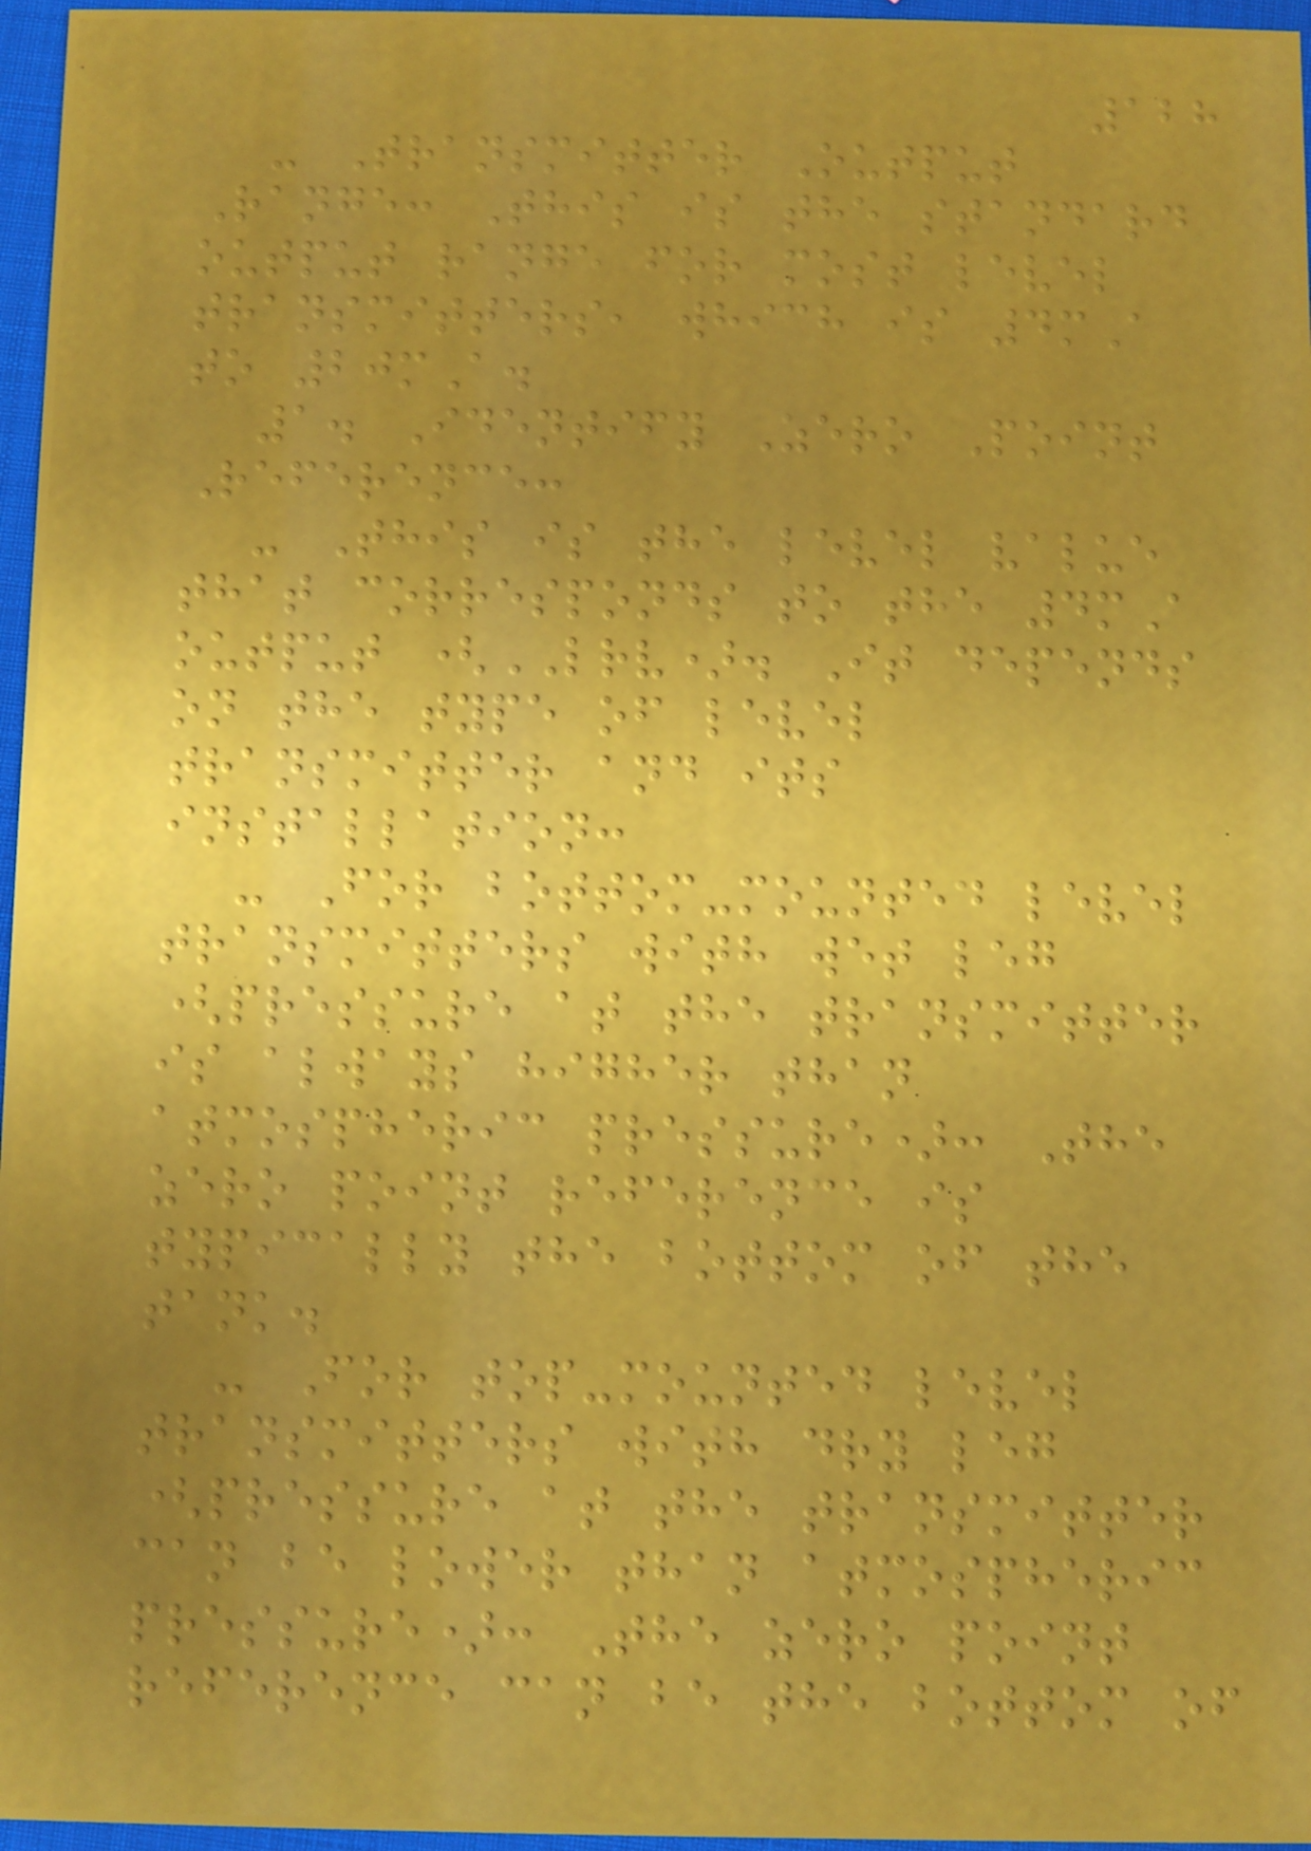128
- Transmitter Output
Range: This is the standard
output range for most level
transmitters, which is 4mA
to 20mA.
1. Identify Zero Point
Reference:
- This is the level value
that corresponds to the 4mA
output (LRV). It depends
on the type of level
transmitter and its
installation:
- For bottom-mounted level
transmitters with wet leg
(pressure at the transmitter
is always higher than
atmospheric pressure): The
zero point reference is
typically the bottom of the
tank.
- For top-mounted level
transmitters with dry leg
(pressure at the transmitter
can be lower than atmospheric
pressure): The zero point
reference can be the bottom of
